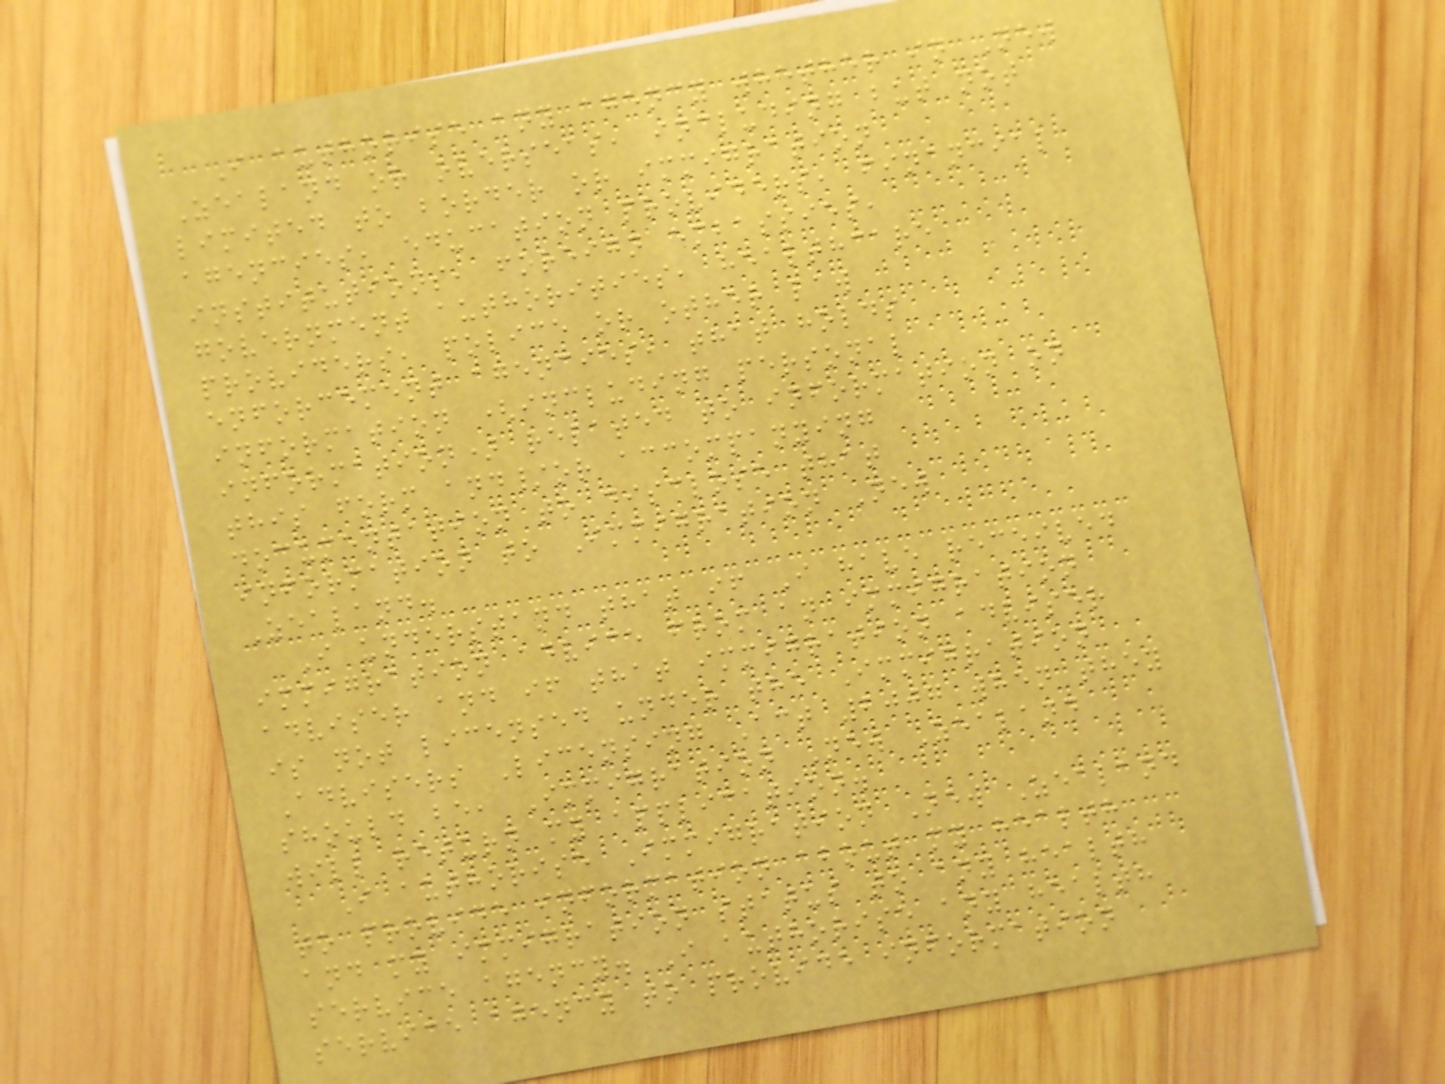I authorise any agency whether in New
Zealand or overseas, including but not
limited to border or immigration
agencies, education providers, financial
institutions, foreign embassies,
government authorities, healthcare
providers, police or other law
enforcement agencies, that holds
information (including personal
information) related to information on
this form and/or accompanying
documentation to disclose that
information to Immigration New
Zealand.
I understand that if I have received
immigration advice from an immigration
adviser and if that immigration adviser
is not licensed under the Immigration
Advisers Licensing Act 2007 when they
should be, Immigration New Zealand
will return my application.
I authorise Immigration New Zealand
to provide information about my health
and my immigration status to any health
service agency. I authorise any health
service agency to provide information
